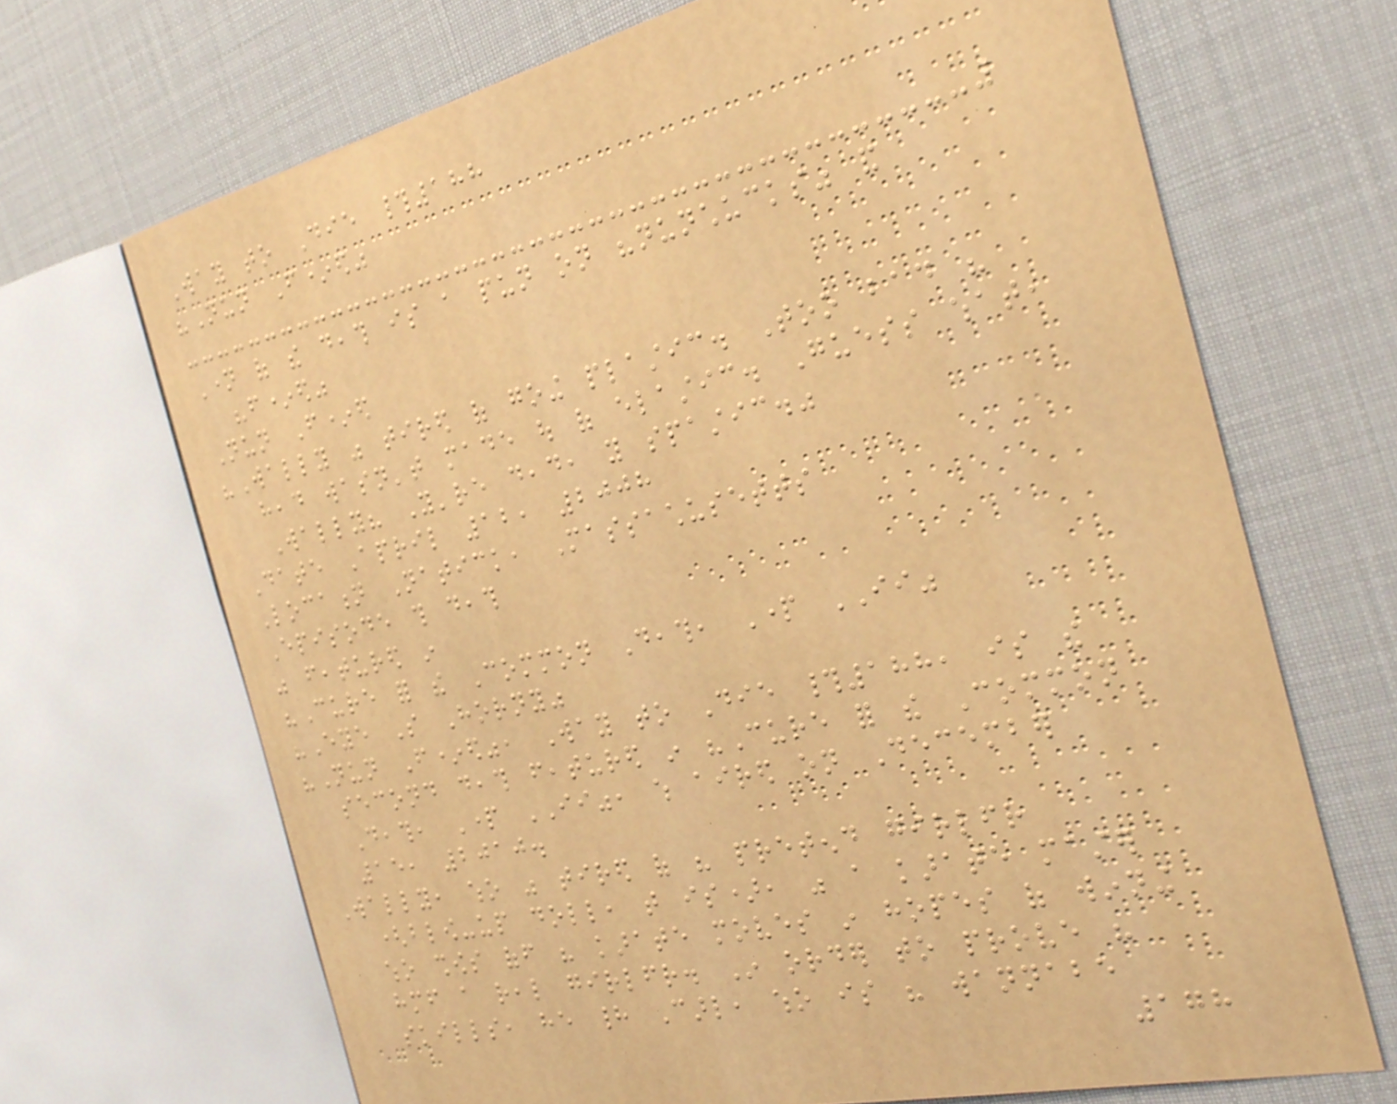Way to Die #188
"Nun F*ed"
Name of the death is a pun on "nunchucks" and
"f*ed"
Nun F*ed
"Wally was tired of going plastic. Too bad his
head wasn't made out of elastic. Guess what,
Wally? You're dead, you spastic."
Date April 12, 2008
Location Natick, Massachusetts
Episode this death
was featured in
"Cure for the Common Death, Part II"
"Eye So Horny"
"Nun F*ed", Way to Die #188, is the
second death featured in "Cure for the Common
Death, Part II", which aired on December
15, 2010.
Wally, who was tired of his pretend girlfriend
(blow-up doll, that is), was a karate master
who shows off his karate moves in hopes of winning
himself a real girlfriend. In order to prove his
skills, he had Carl, who is his wannabe
178
